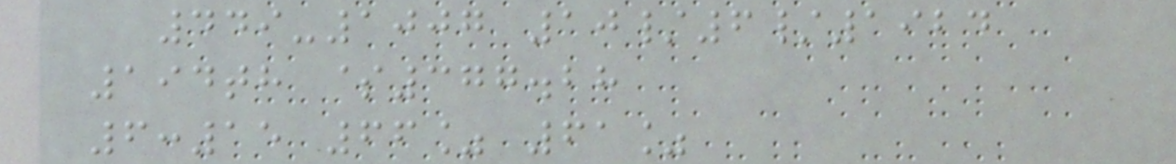449-1007 10/6/1924
194th $377.28
6:15 66% 61%
